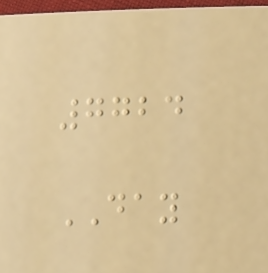7724
DAY
